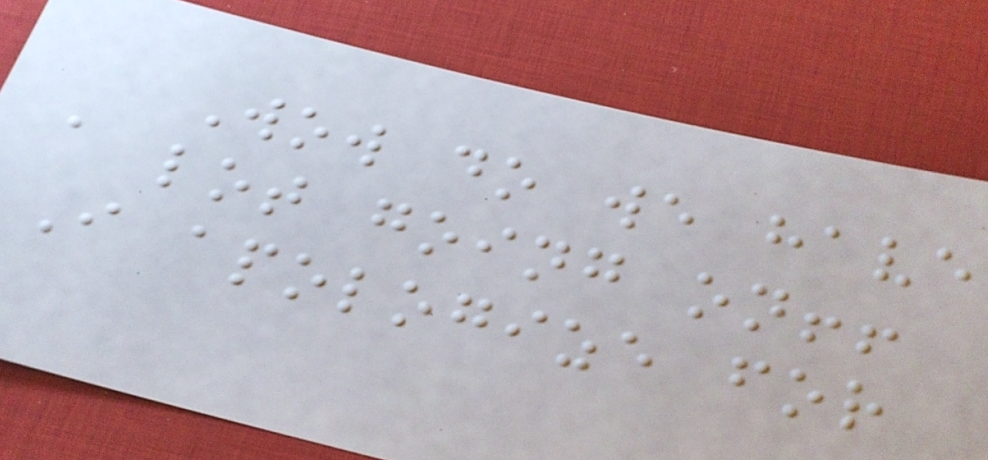Wow do we have
a lot going on!!
I apologize for
